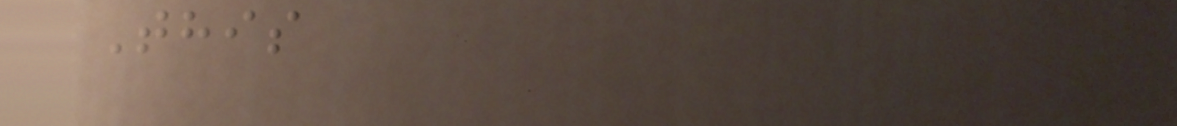This
